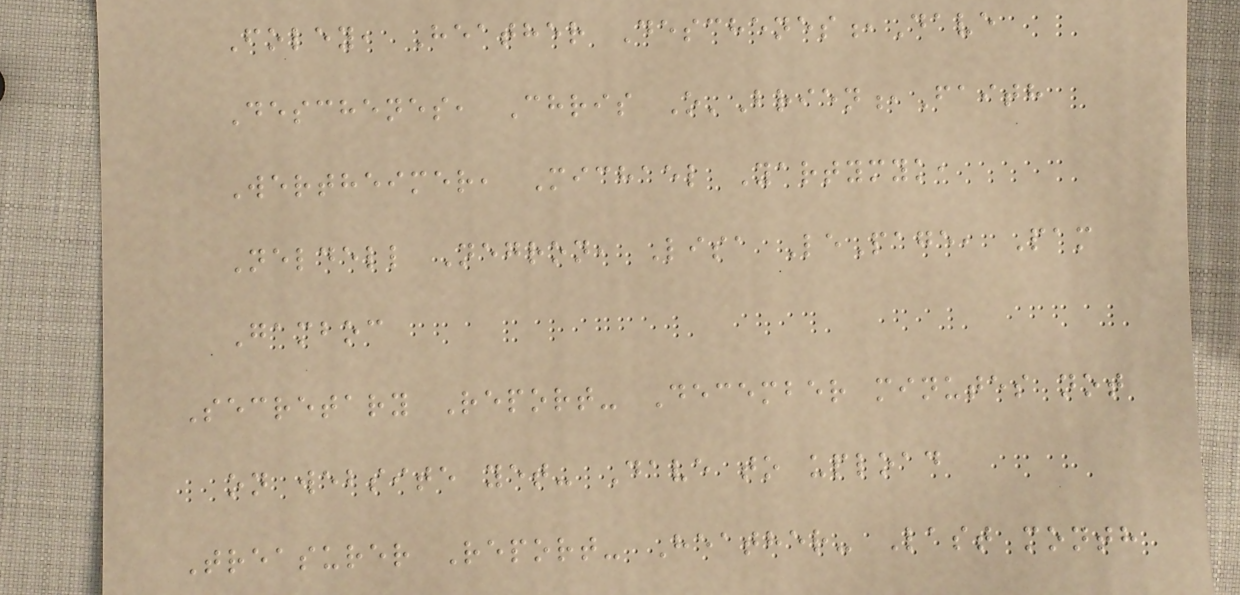Foley, Heather Deschenes,Dave
Deschenes, Chris O'Brien,Faith
Wertheimer, Michael Yartymyk,
Neldell Negron, Lisa LePage, Pam
Gamboc
Secretary Report- December minutes not
on website yet- Dave to upload
Treasurer Report- Heather- Last month
